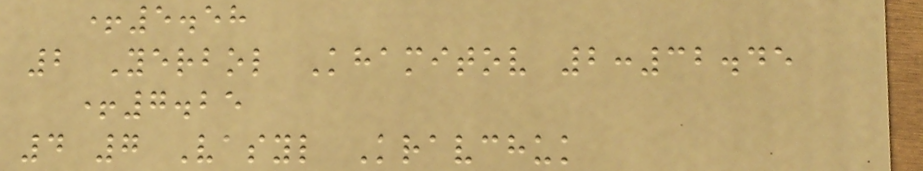+5.58
2 Yerbol Khamitov 2:32.45
+7.25
4 7 Vasyl Kravchuk
